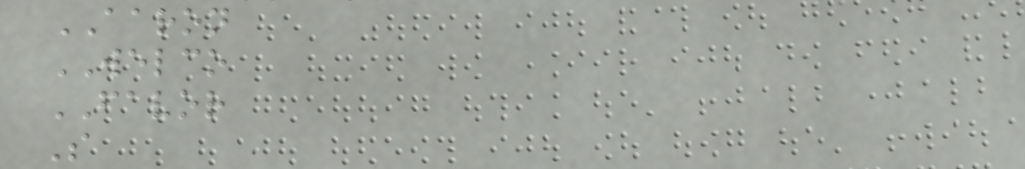AARON
WELCO
FAVOR
S
